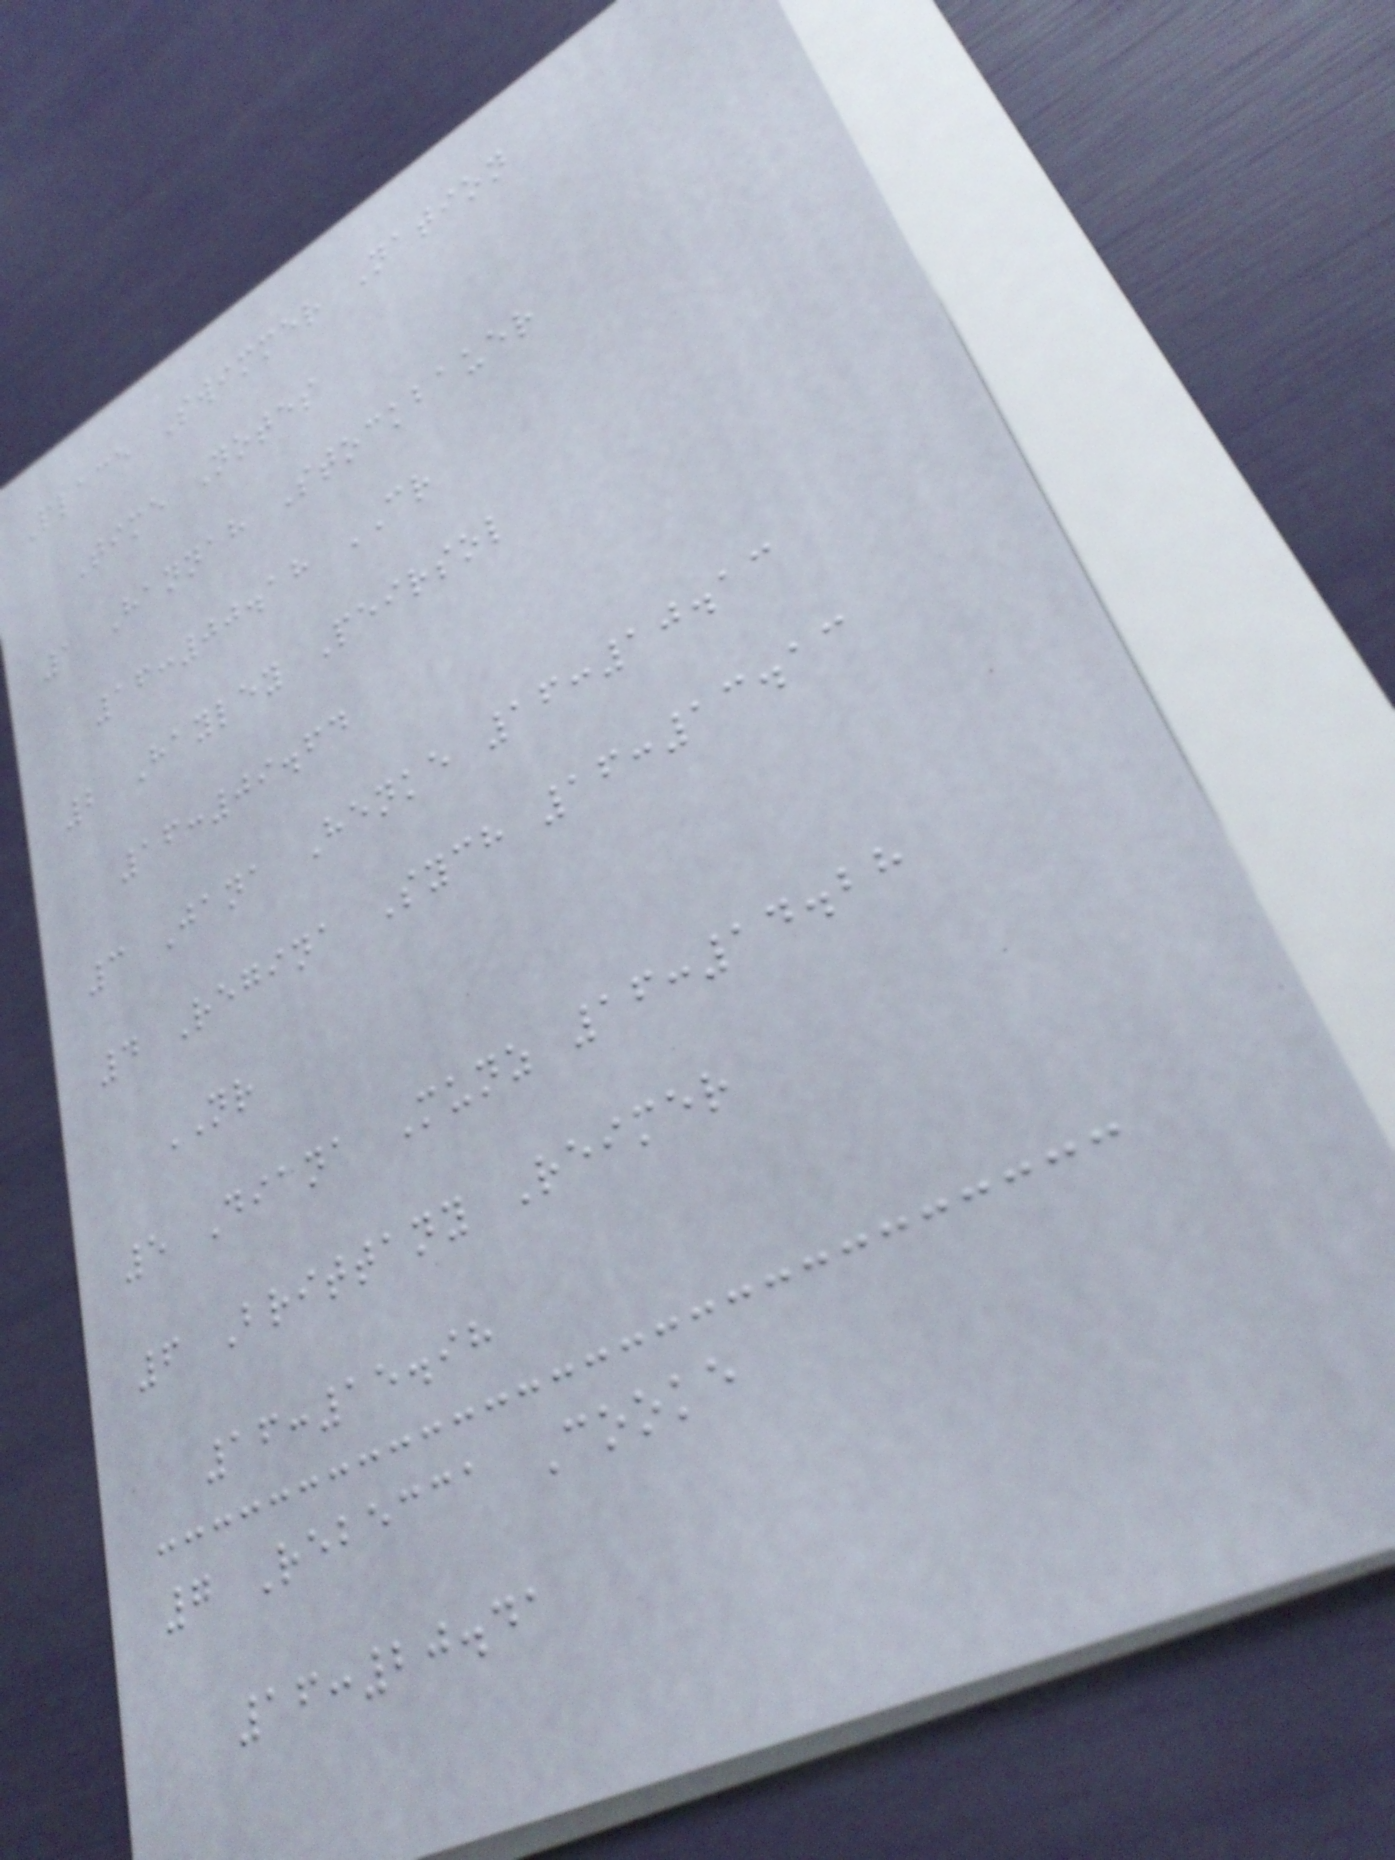Place Swimmer Nation
Time Notes
1 Hannah Stockbauer
16:00.18 CR
2 Hayley Peirsol
16:09.64
3 Jana Henke 16:10.13
4 Regina Sych 16:13.13
NR
5 Diana Munz 16:14.28
6 Brittany Reimer
16:15.98
7 Rebecca Cooke
16:20.41
